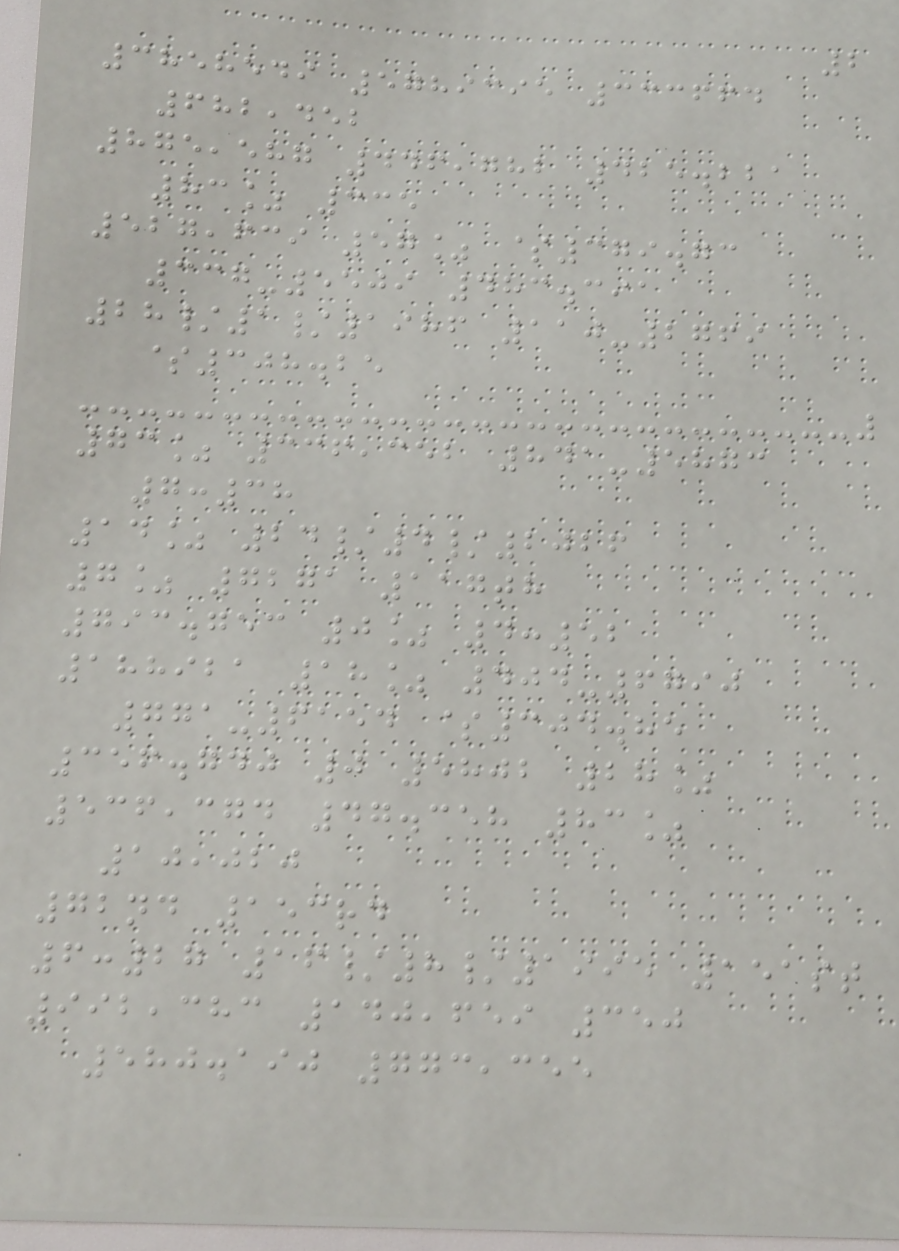2
3858549 5789395 333664
682,452
875,587 446,782 425.221
83% 335
527,639 57% $379.73
337-5509 483.391
28/1/1986 110-2769
$308.25
73% 336,352 841-5873
7:38
14% 24/4/2026
7% 7271 117th
793.753 0% 4:52
188921 18% 404-6790
771-6154 $304.85
356.740 0 5802 28%
536,374 47.358 83%
10,020
72nd 153rd
6:27 16/8/1995 151st
992,383 140,659 350
580.190 773,355
